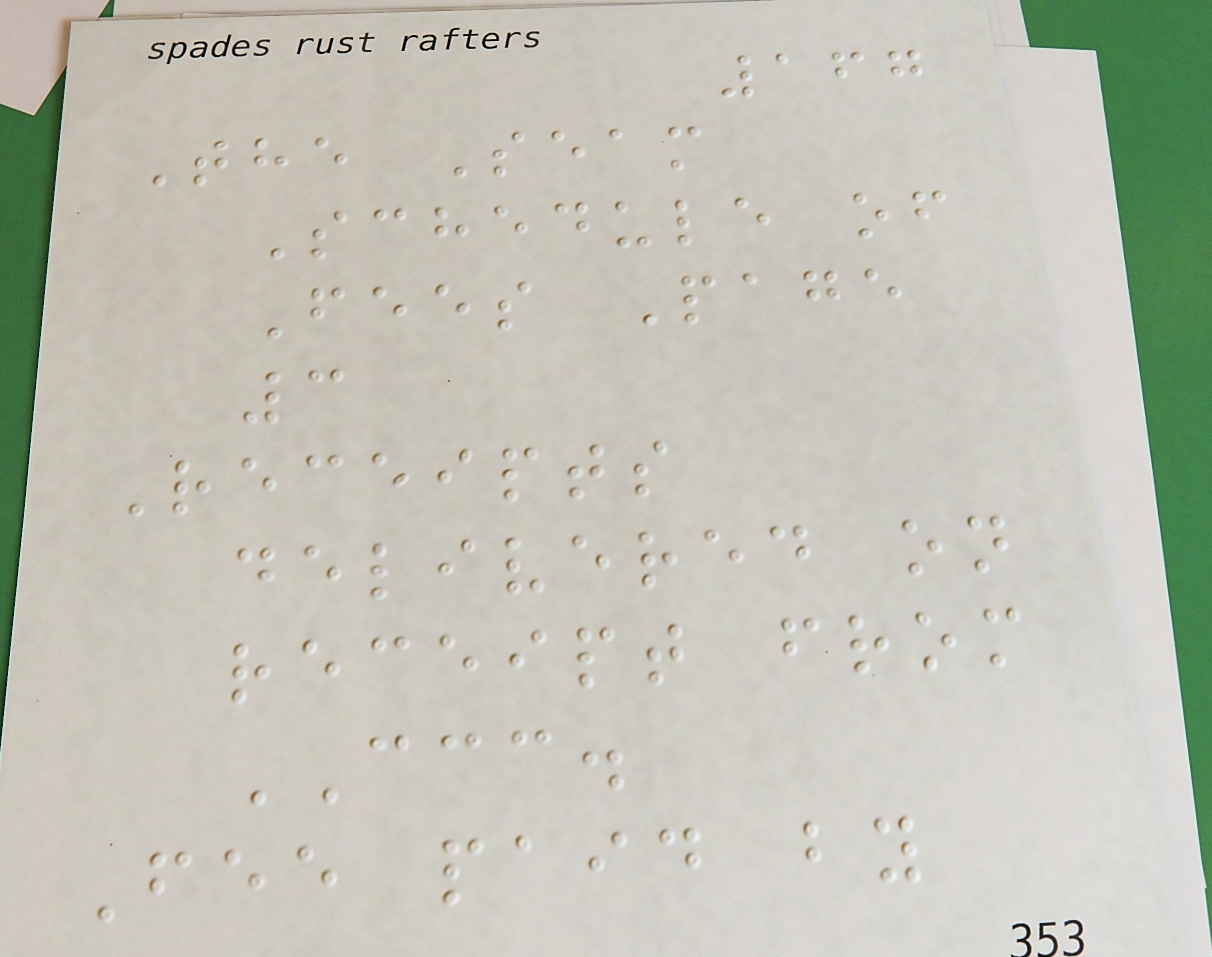167
The Seam
Schedule of
Fees Page
3
Receipts
delivered on
receipt from
CCC.
Fee paid by
